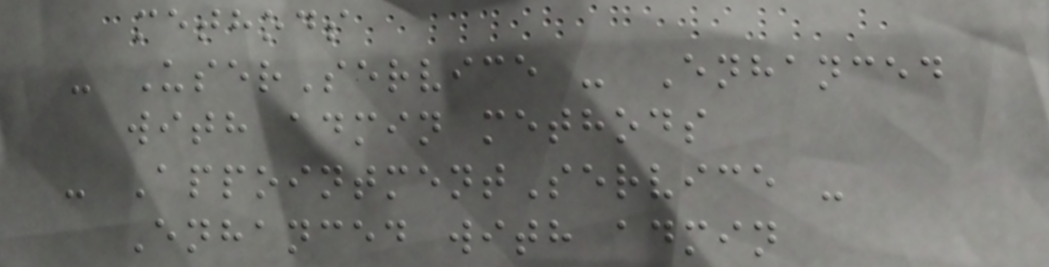methods
- UserService - Enhanced
with admin methods
- AppointmentService -
Enhanced with admin
